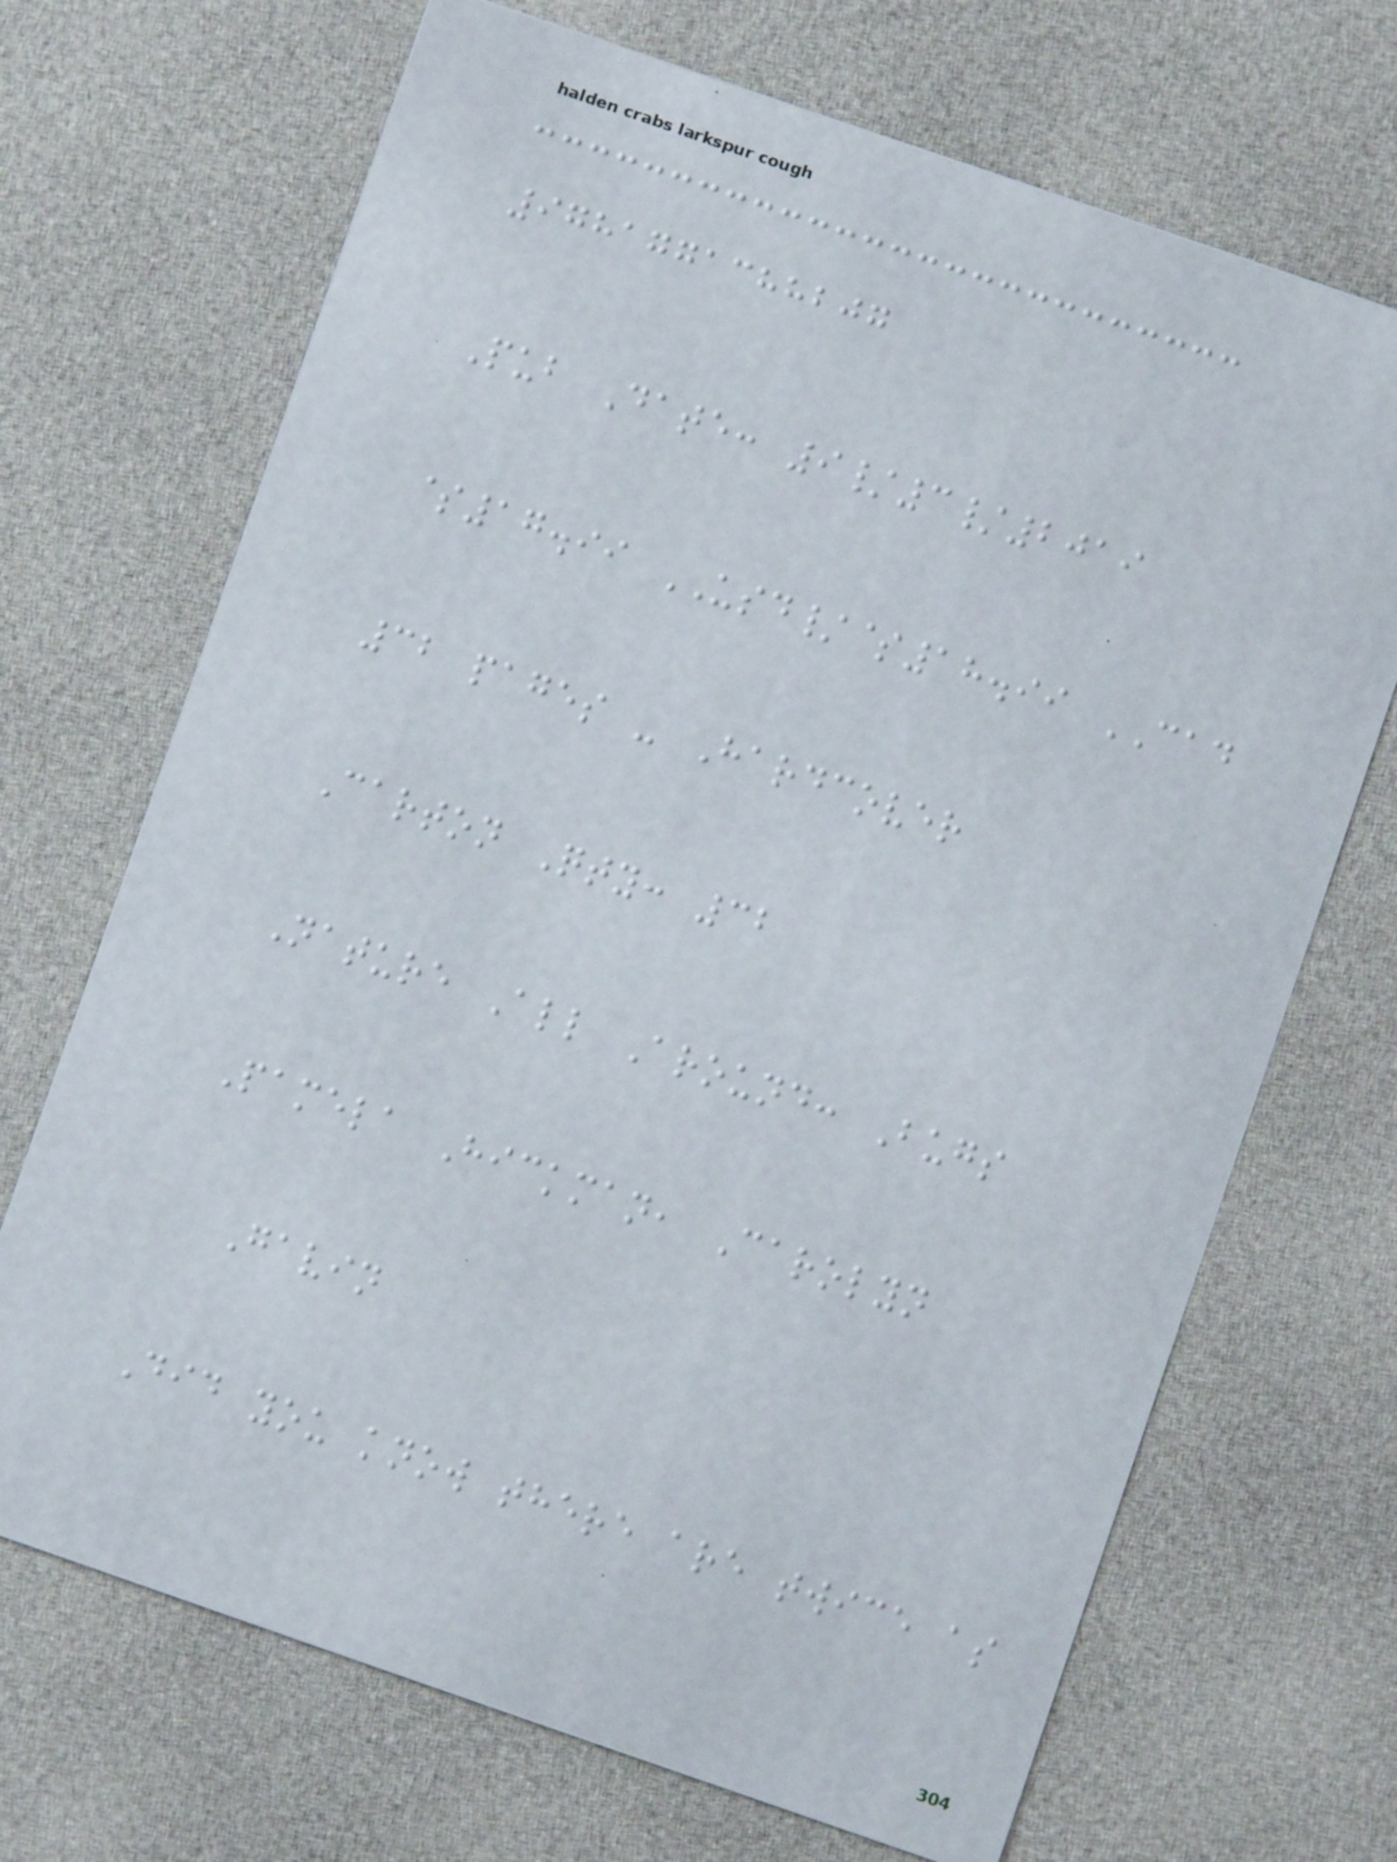9781771388207
Pub Date: 9/3/2019
$17.99 USD/$18.99 CAD
32 pages - Hardcover
Carton Qty: 32
Nature All Around: Bugs
Pamela Hickman, Carolyn
Gavin
Did you know there are twice as
